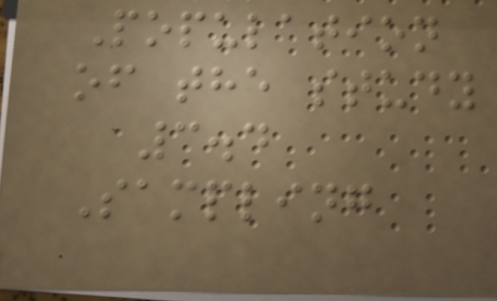Population
of the study
3.4
Sampling
